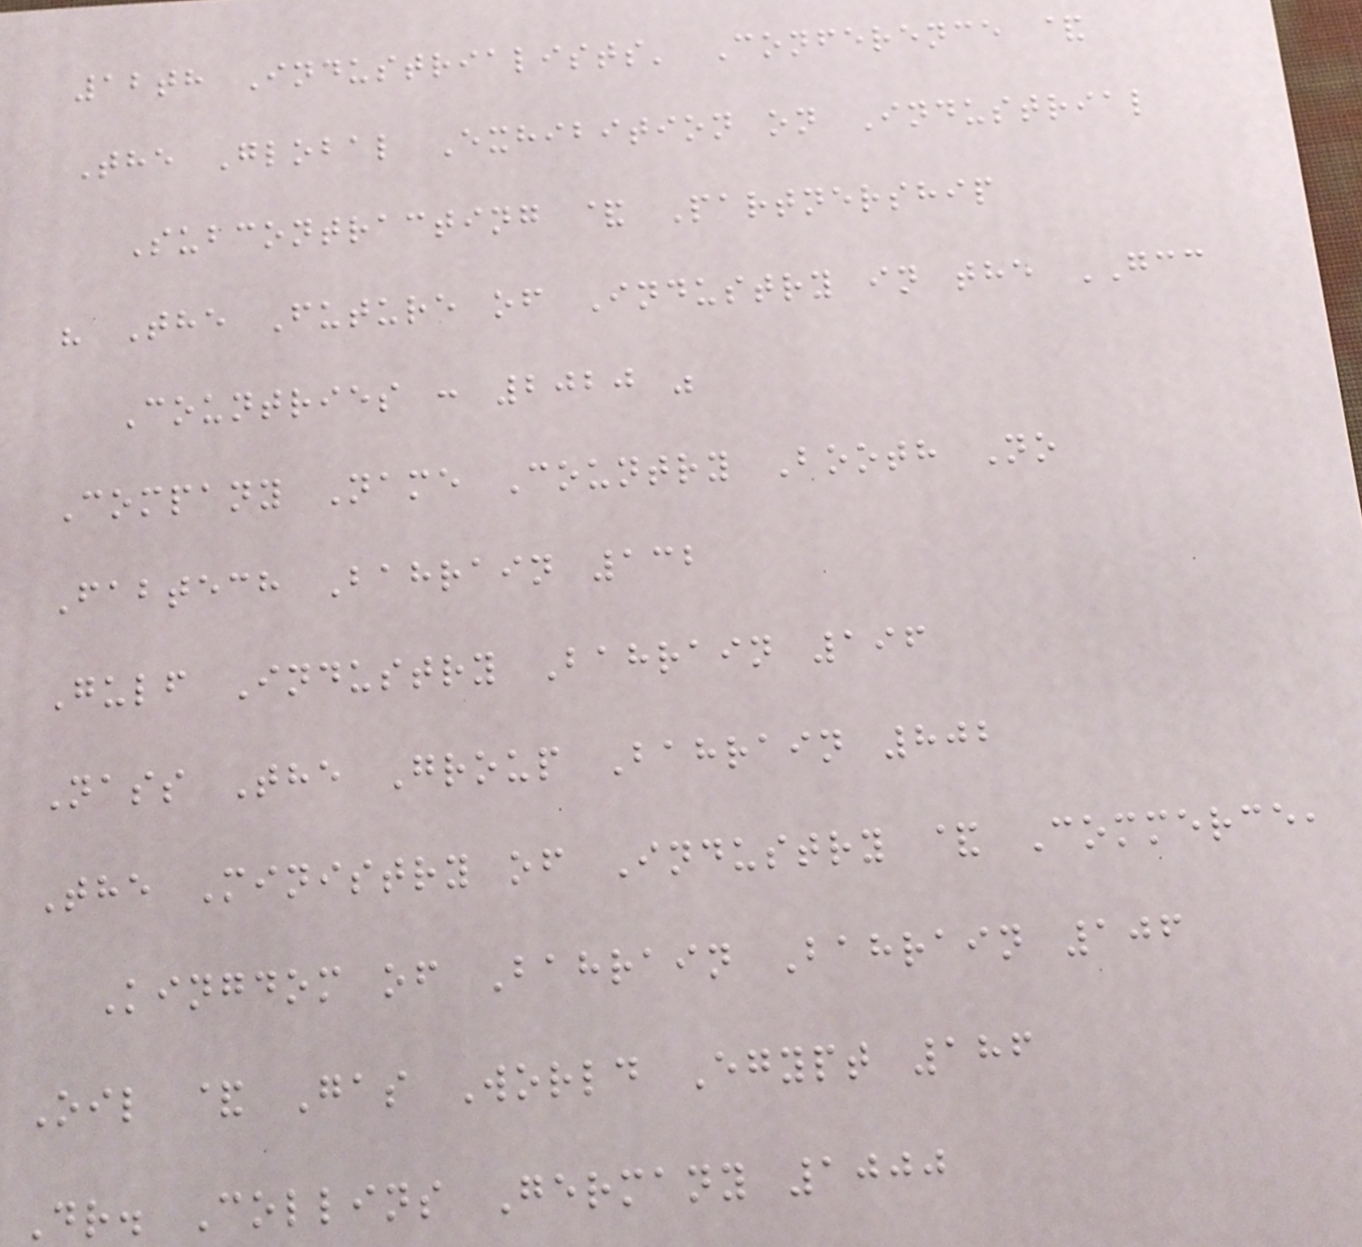12th Industrialists' Conference &
The Global Exhibition on Industrial
Subcontracting & Partnership
" The Future of Industry in the GCC
Countries : 2020 "
Company Name Country Booth No
Fabtech Bahrain 132
Gulf Industry Bahrain 196
Nass The Group Bahrain 802
The Ministry of Industry & Commerce,
Kingdom of Bahrain Bahrain 106
Oil & Gas World Egypt 186
Dr. Collins Germany 1000
